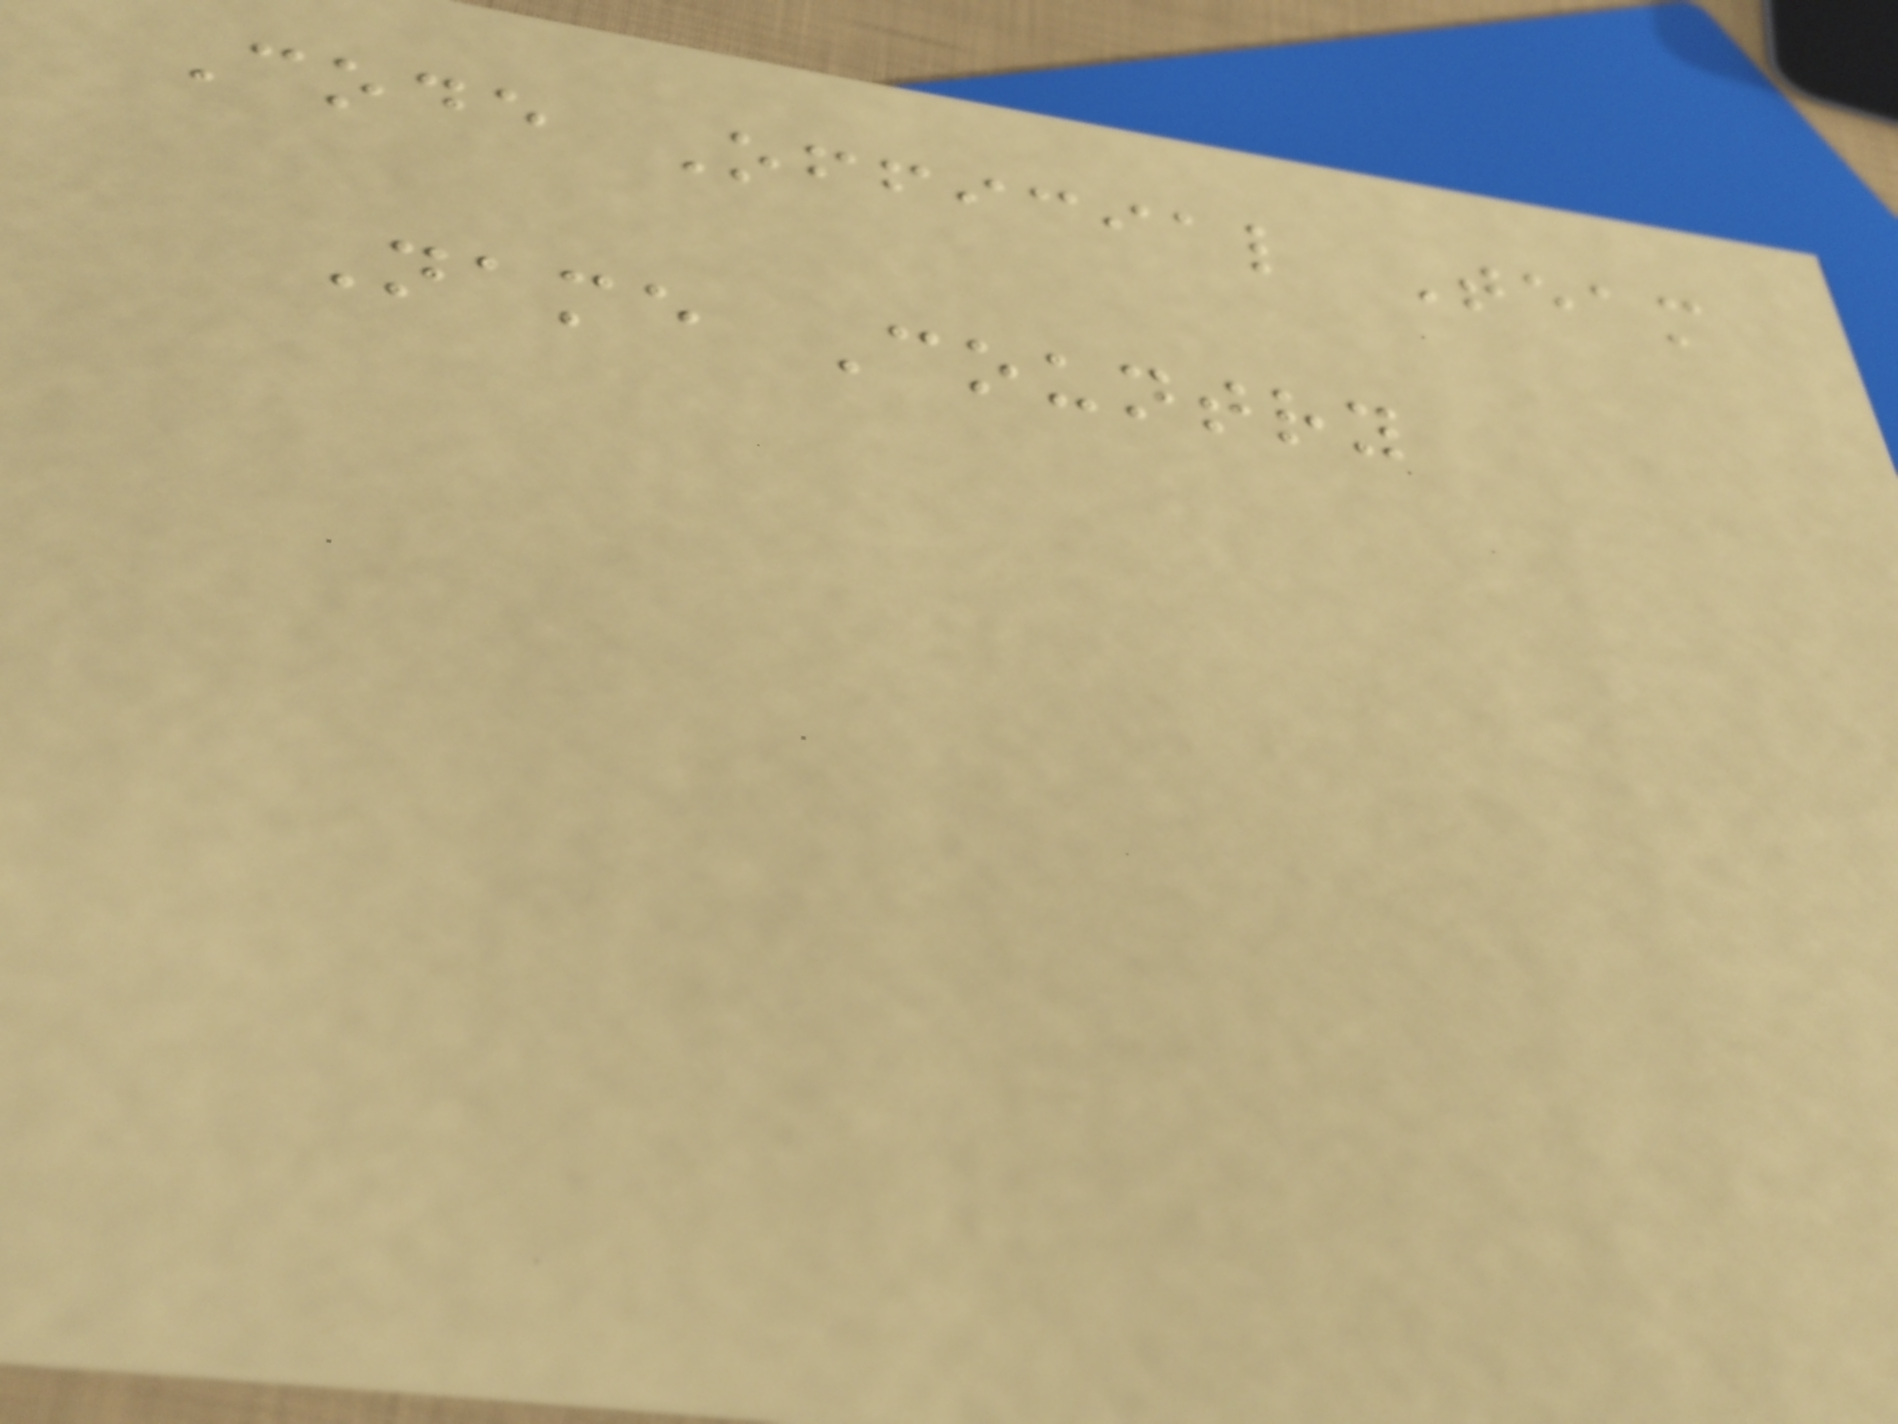Code Official Team
Name Country
